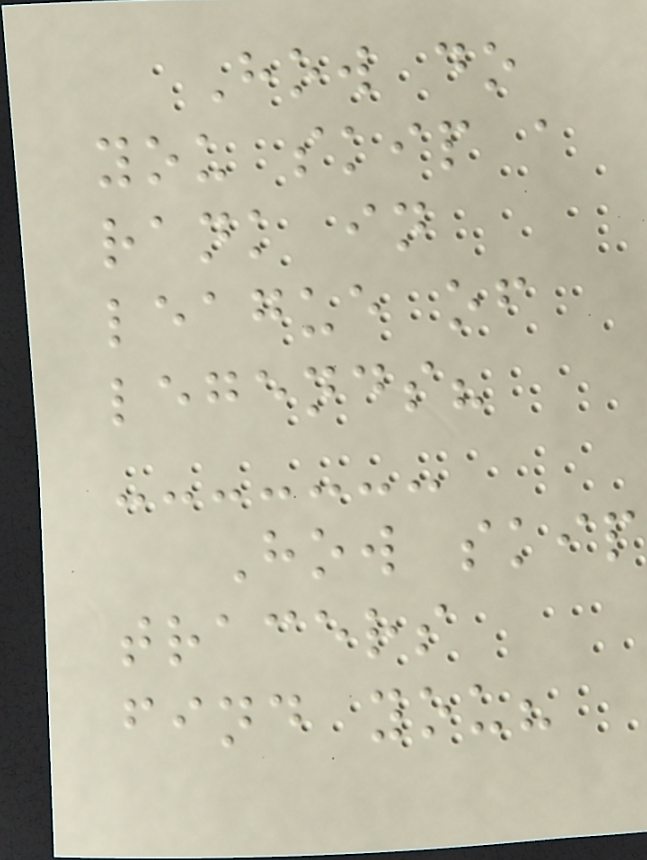How do
you skip a
rank in
league of
legends?
How skip
tracers
find you?
